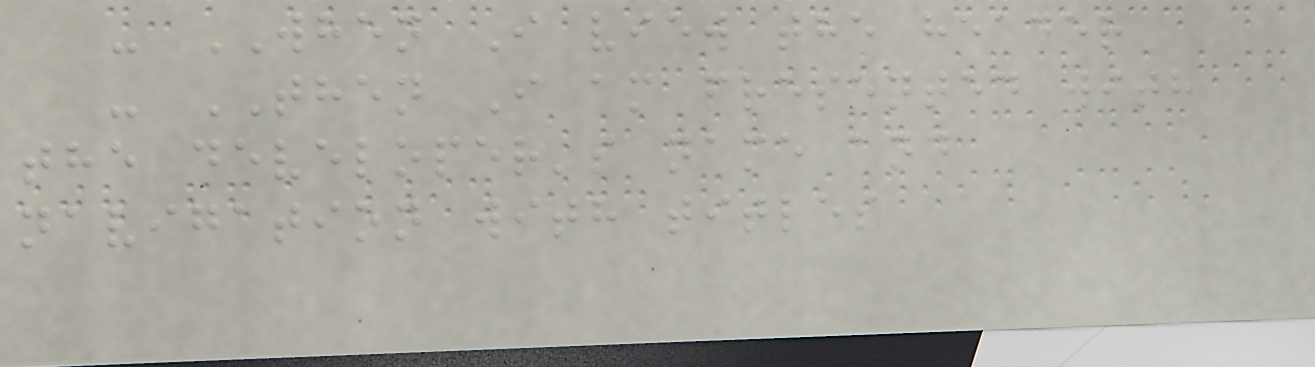- WHEN I view the header
- THEN I am presented with
the developer's name and
navigation with titles
